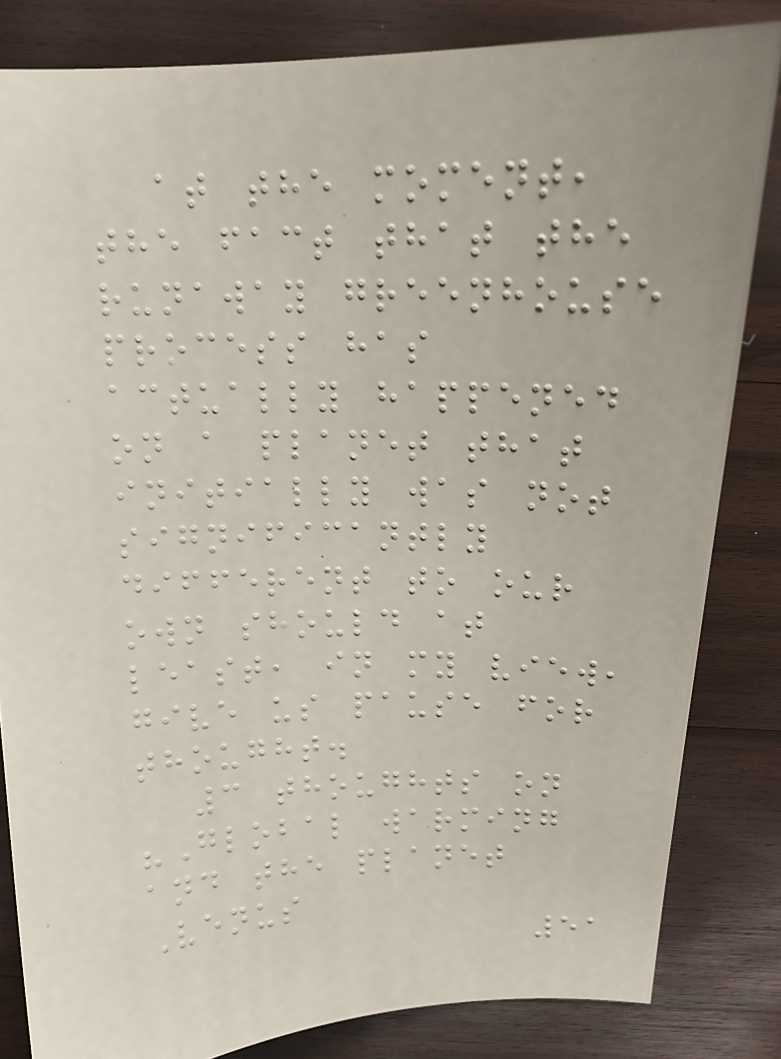at the moment,
the fact that the
runaway greenhouse
process has
actually happened
on a planet that
initially was not
significantly
different to our
own should at
least, in my view,
give us pause for
thought.
3 thoughts on
"Global warming
and the planet
Venus
51
